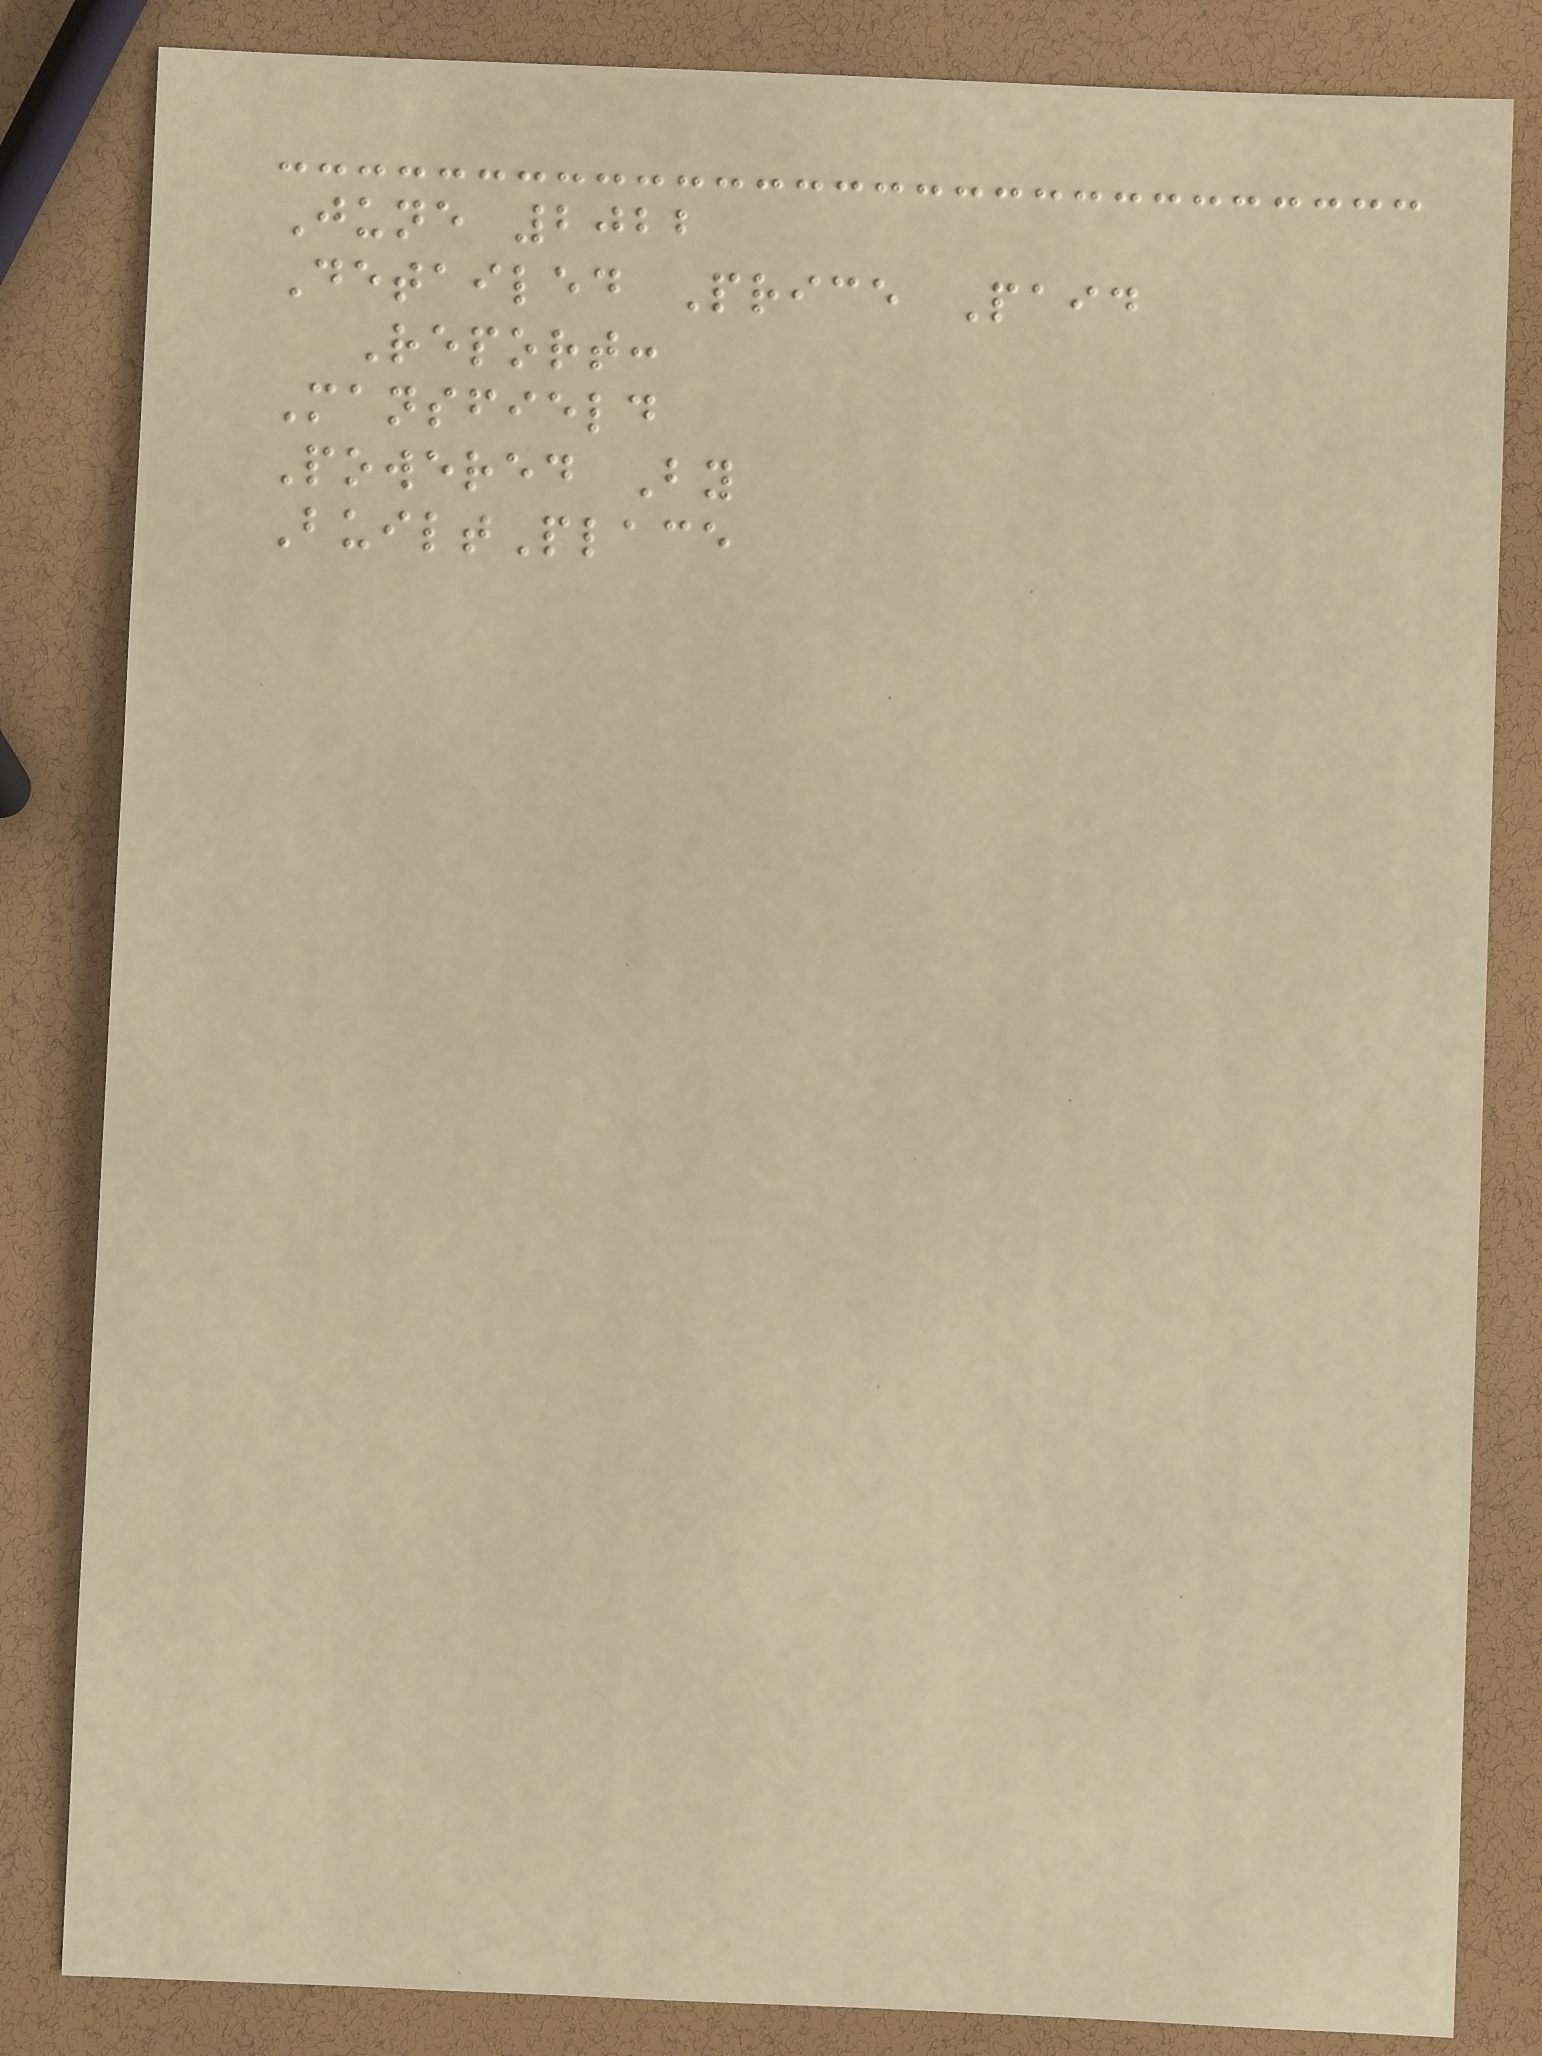June 2022
Detailed Price Paid
Report:
Mansfield
Powered By
BuiltPlace
